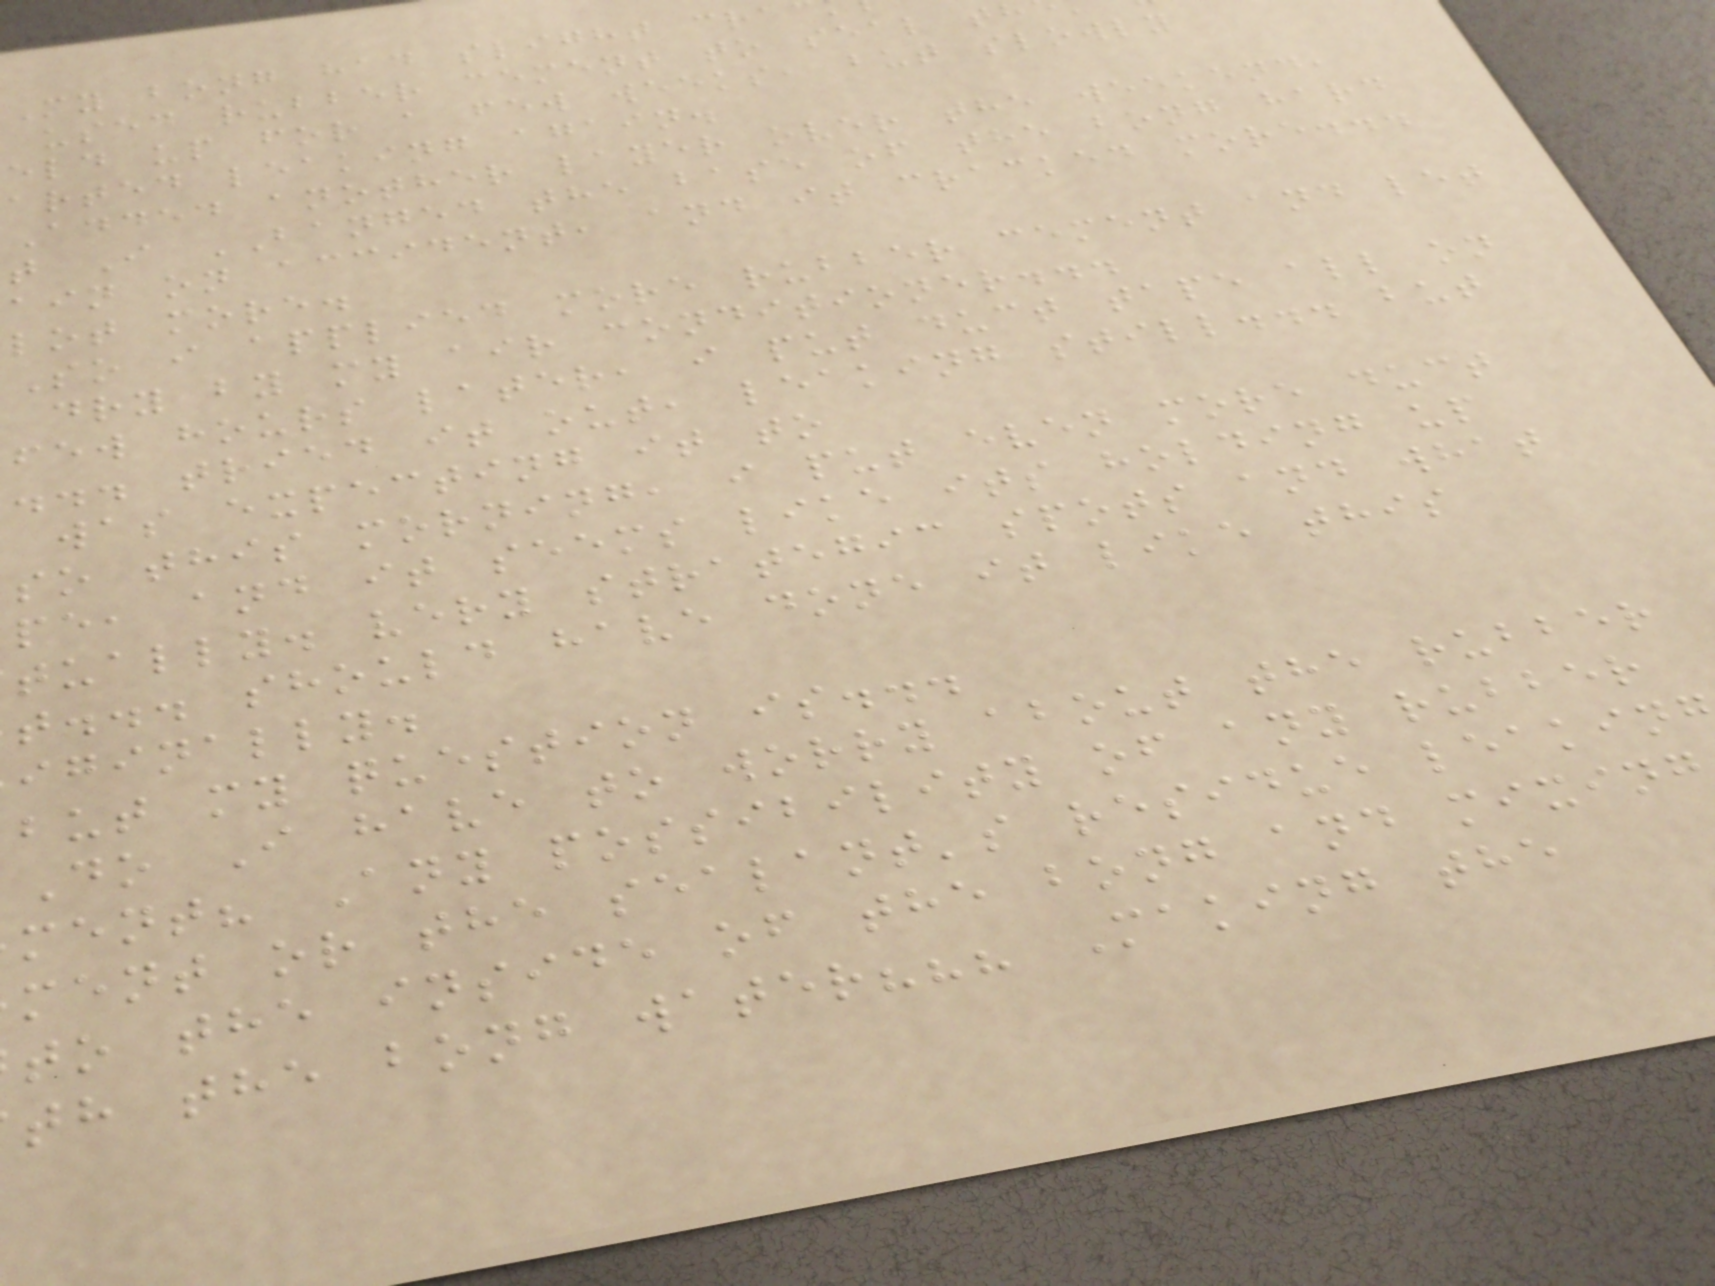My bong had slight cra
used rubber cement to seal t
eld up for a few weeks, but slowly
arted leaking again.
Added another layer over the weekend,
t I BANGED the base of the bong hard
ain on accident, and it cracked more...
lot more.
So i applied more rubber cement and let
dry by my air conditioner...
few hours later, i put duct tape all on
... tried it out, leaking still... but
was expecting it to
so this morning, i put even more duct
pe, and it seems like its holding up
tually. very strategic spots and what
t... should have done it like this
iginally.
but my question is...
Do I have to worry about the rubber
ment? Any possibility of any rubber
ment or the sealant's residue leakin
to the inside of the bong and mixing
th the bong water??? Making the
